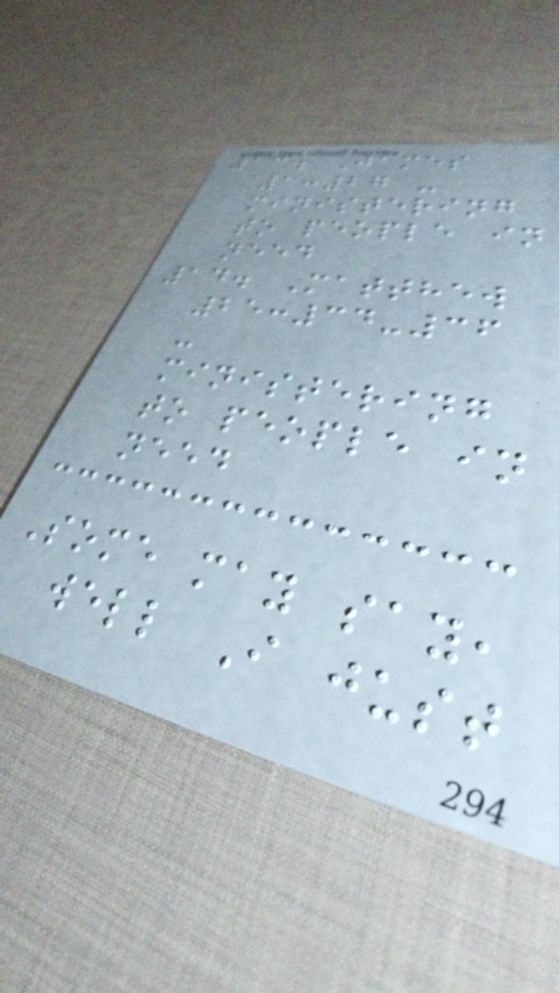13. James
1:27 -
ministering
to people in
need
14. Matthew
25:34-36
-
ministering
to people in
need
Some may say,
well I just
